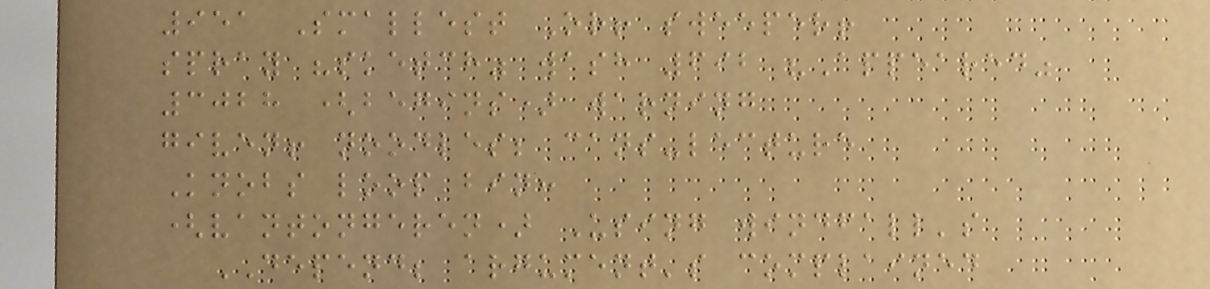951 Smallest Or! sweeper!
spray "sketch" wash 692 "Appeared"
3028 (begins) warning
given! noodles; cans-lecture
Knobs loop bin:
(vantongeren) Using windfall's
DEPEND; argument's complained
